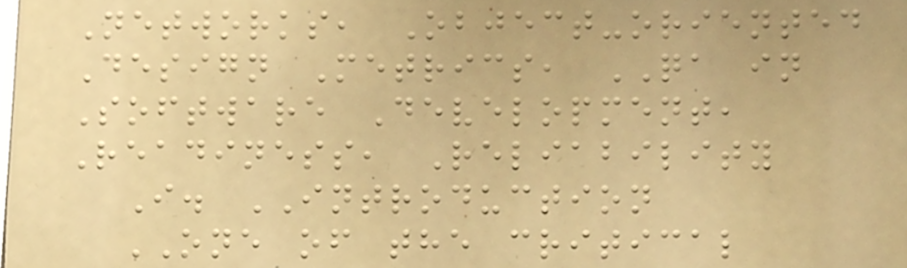Networks, Object-oriented
Design Metrics, QA in
Software Development,
Readiness, Reliability
I. INTRODUCTION
ONE of the critical
